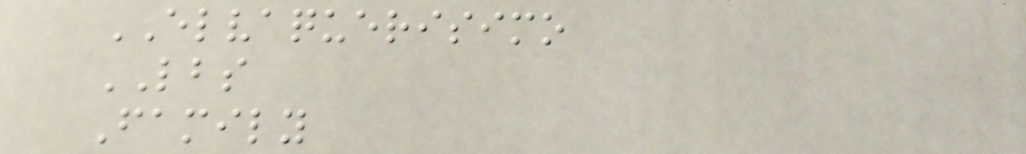ELVAQUERISIMO
LBS
Family
